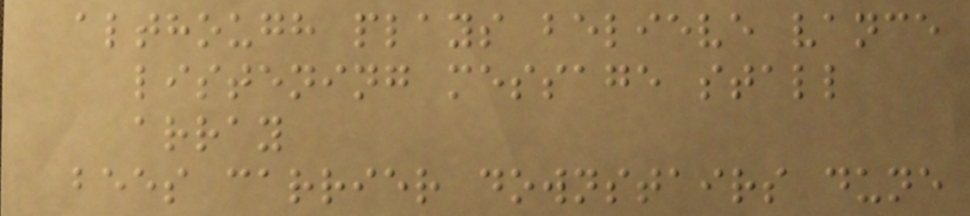although plays believe vance
listening message stall
array
bees carrier downstairs dune
